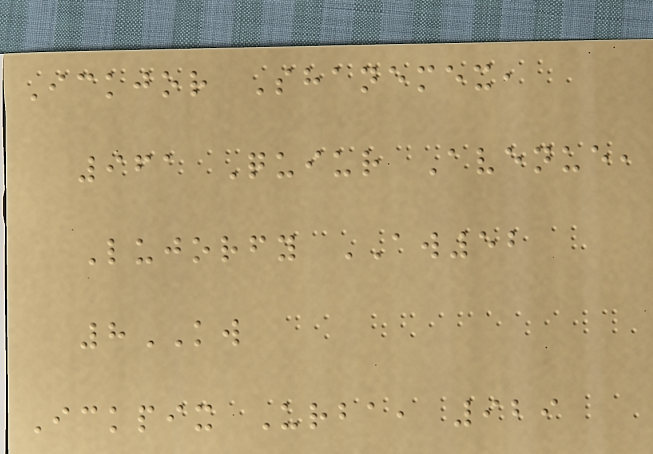Ickjor Shanemex,
961 Quiur Avenue,
Lujorfy AW52
8KW
Ickpix Urba, 929
